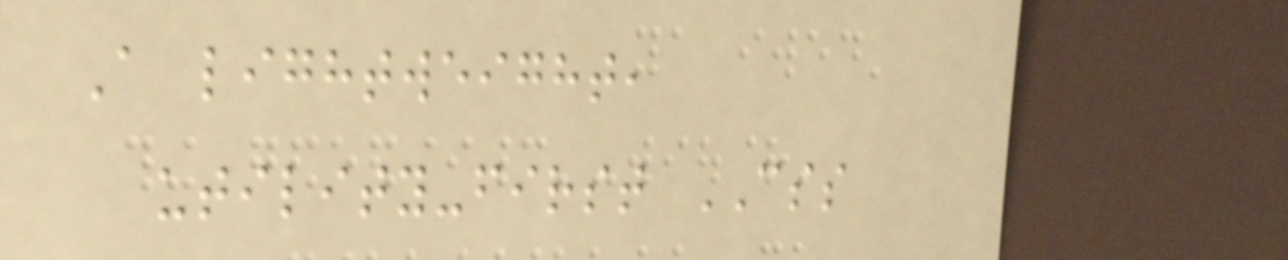A lightweight,
utility-first CSS
